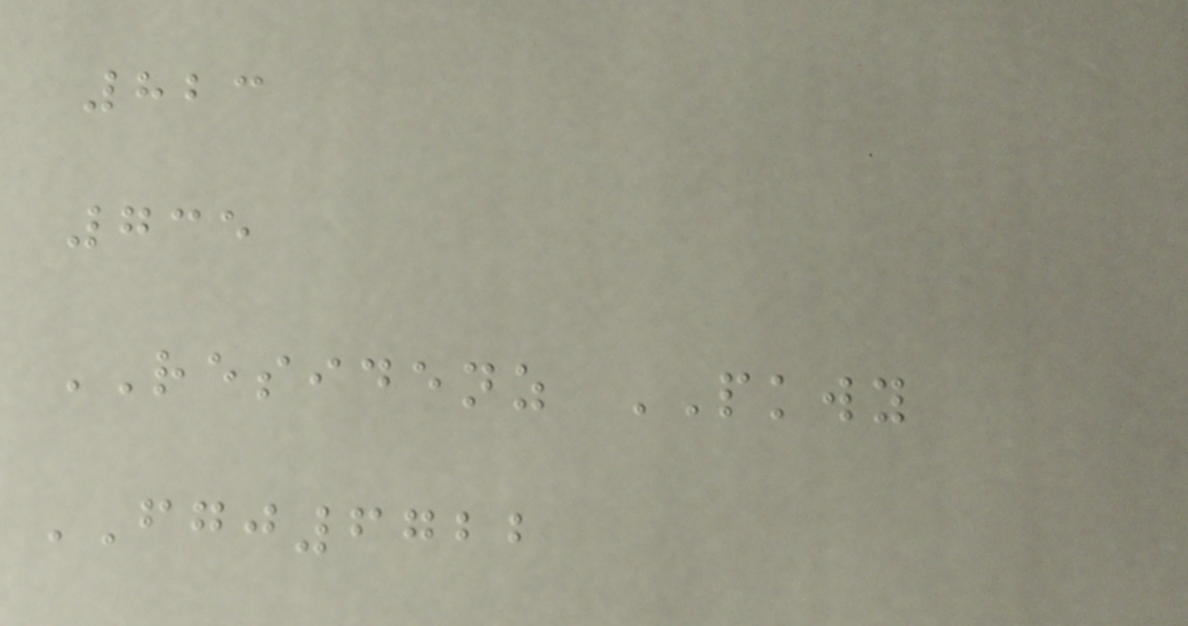823
735
RESIDENZ PKWY
FGJ6722
